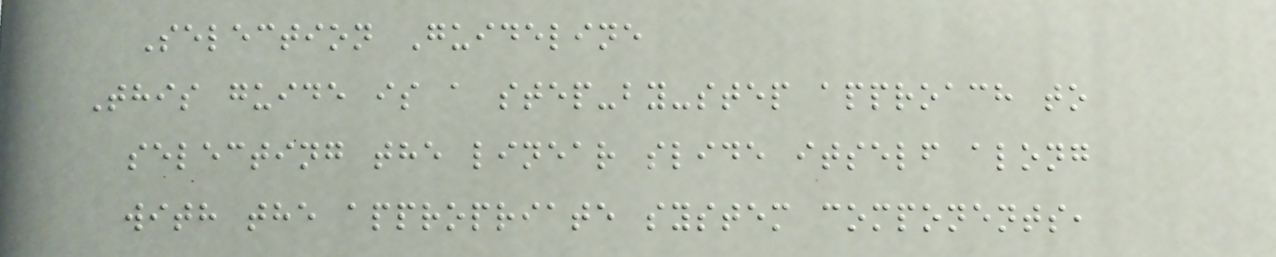Selection Guideline
This guide is a step-by-step approach to
selecting the linear slide itself along
with the appropriate system components,
